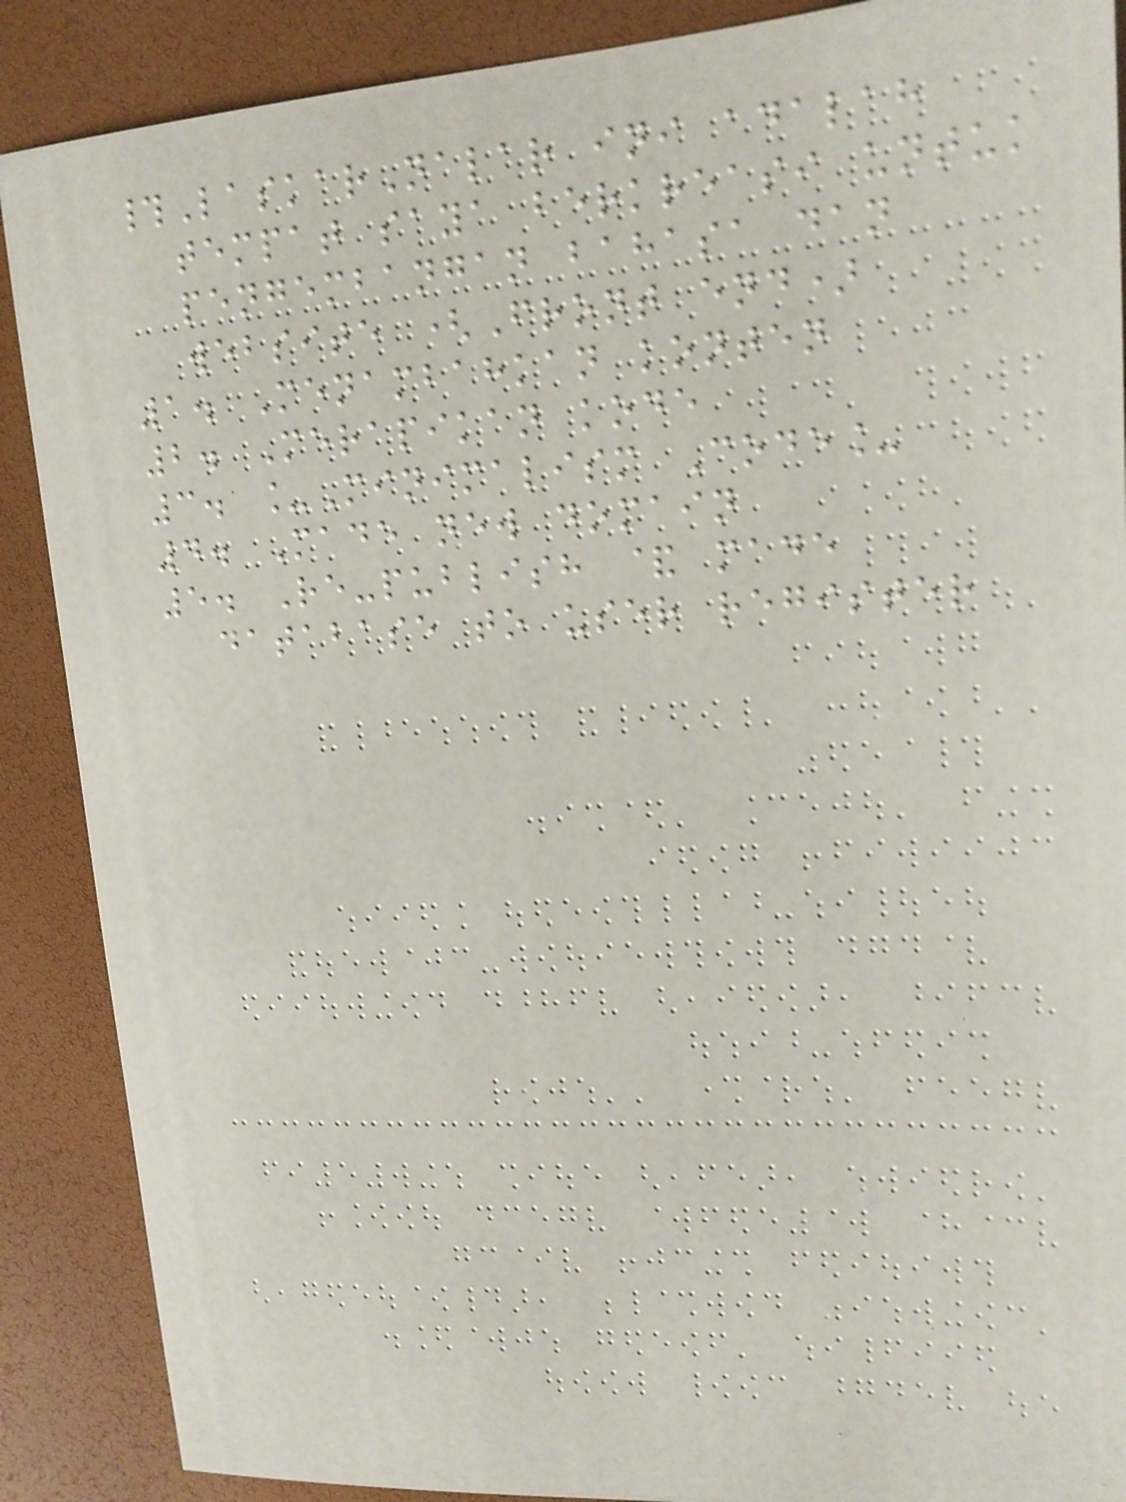#LaskarNalar ini adalah
tempat saya berkreasi untuk
pengembangan bahasa dan
website (Front end)
1. Menambahkan konten
2. Merapikan kode
3. _Minimalism Code_
4. Made new domain
5. Re-publish & made
database to user register
